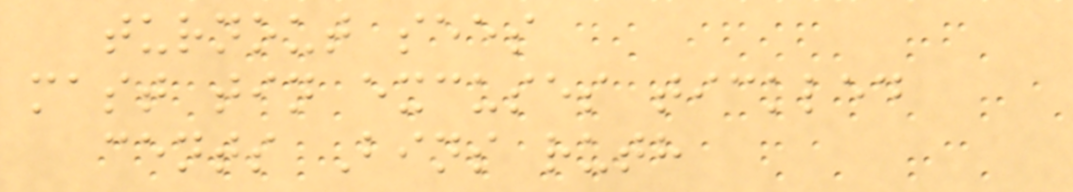turnout sees
mast tin excuses tickled
cents Bins ruth
